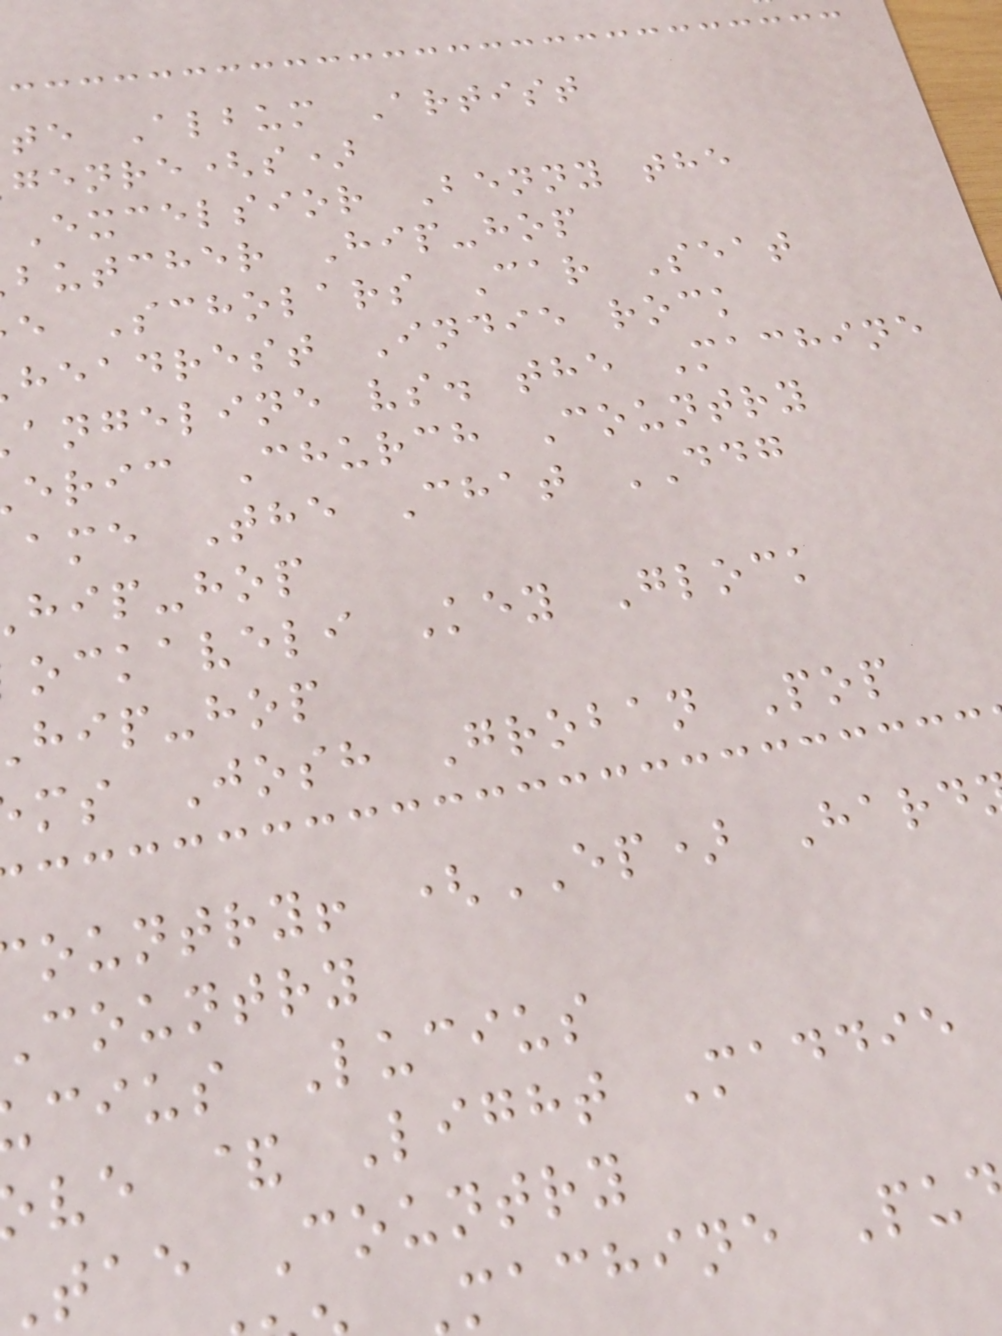te Album Artist
genre(s)
Excelsior Benny the
butcher Hip-hop
e Scholars Car Seat
headrest Indie rock
angeline vs. the Machine
eric Church Country
ame The Chat DDG
hip-hop
ockaveli Key Glock
hip-hop
ms Josh Groban Pop
ountry! (EP) Hard
country
cius Lucius
ve & Light Maddie
tae Country
machine Pu
